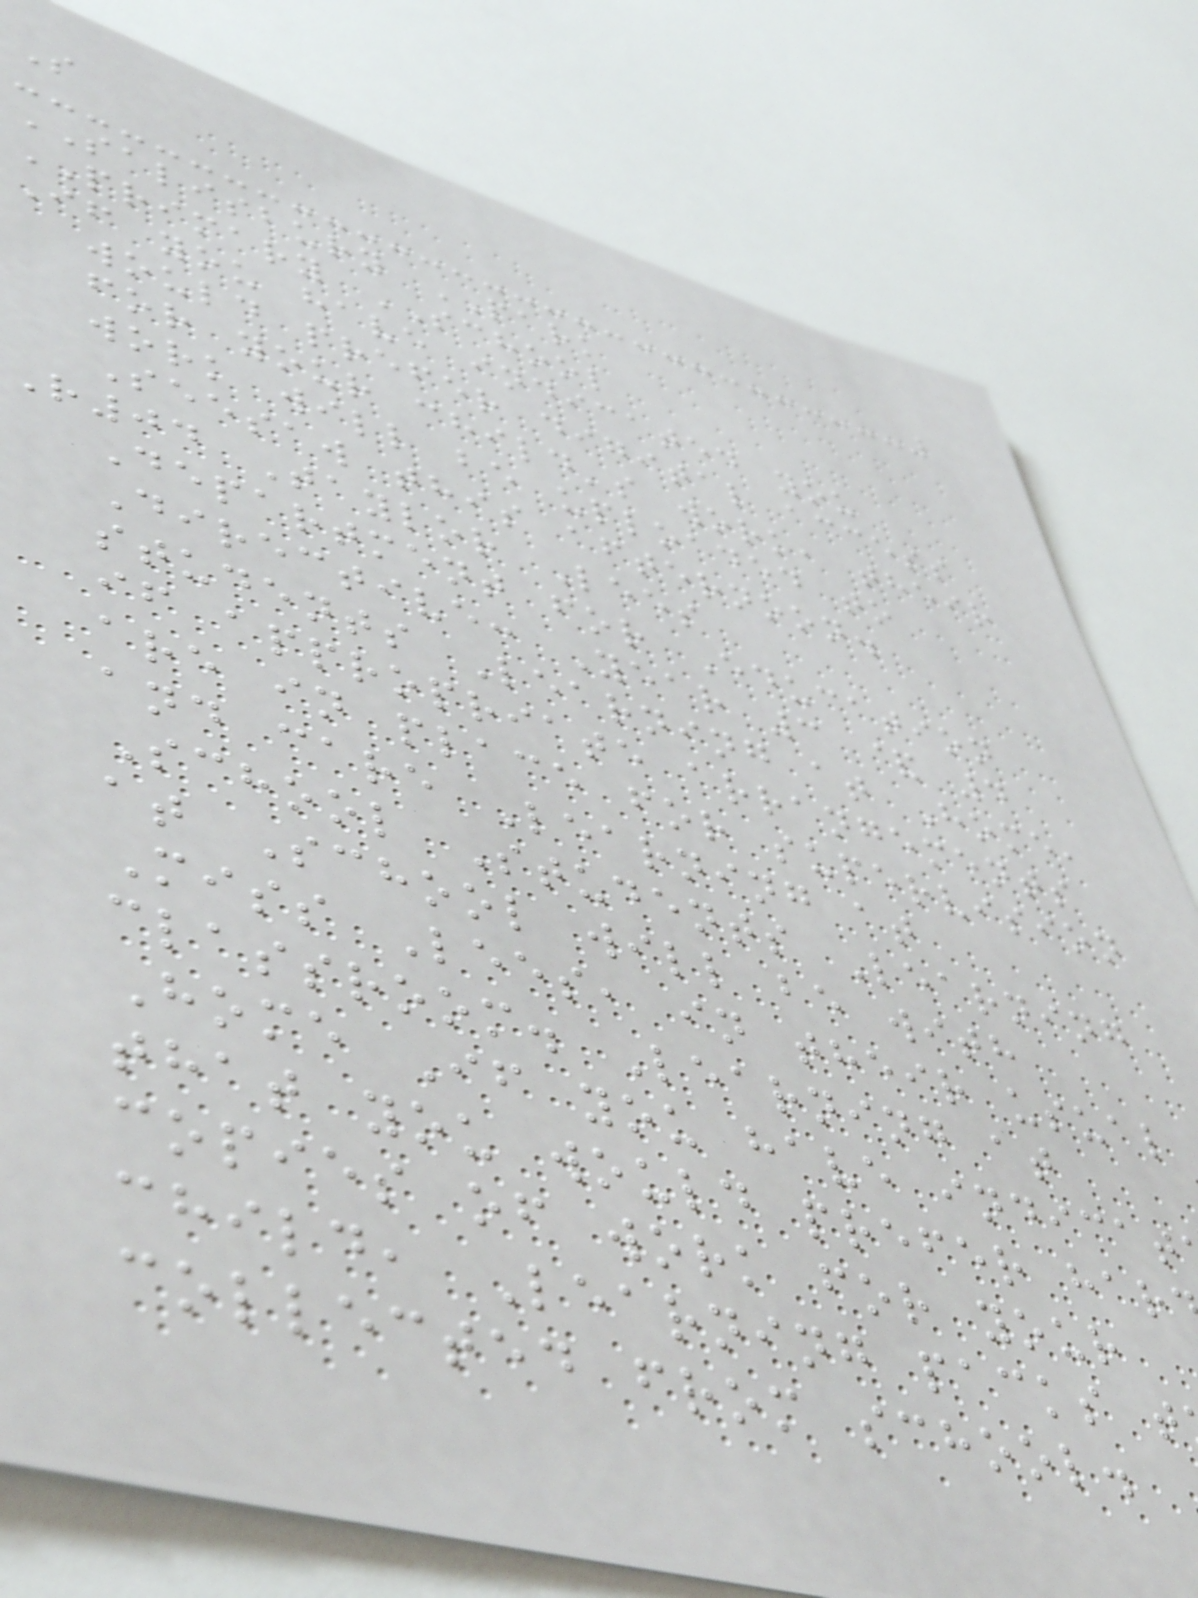S
SALISBURY PARK
PRIMARY SCHOOL
If you have indicated you
would prefer digital access
for your child's work, their
work will be uploaded to
Seesaw this afternoon.
R04 Taylor Lees
Department for Education
Directive: Year 3 & 4
students Learning at Home,
if appropriate arrangements
are in place for supervision
and care Learning at
School Students Learning
at School will be with
Miss Lees, in their usual
classroom. Learning at
Home If you have indicat
that you would prefer har
copies of work for your
child, Learning packs t
collected from school.
